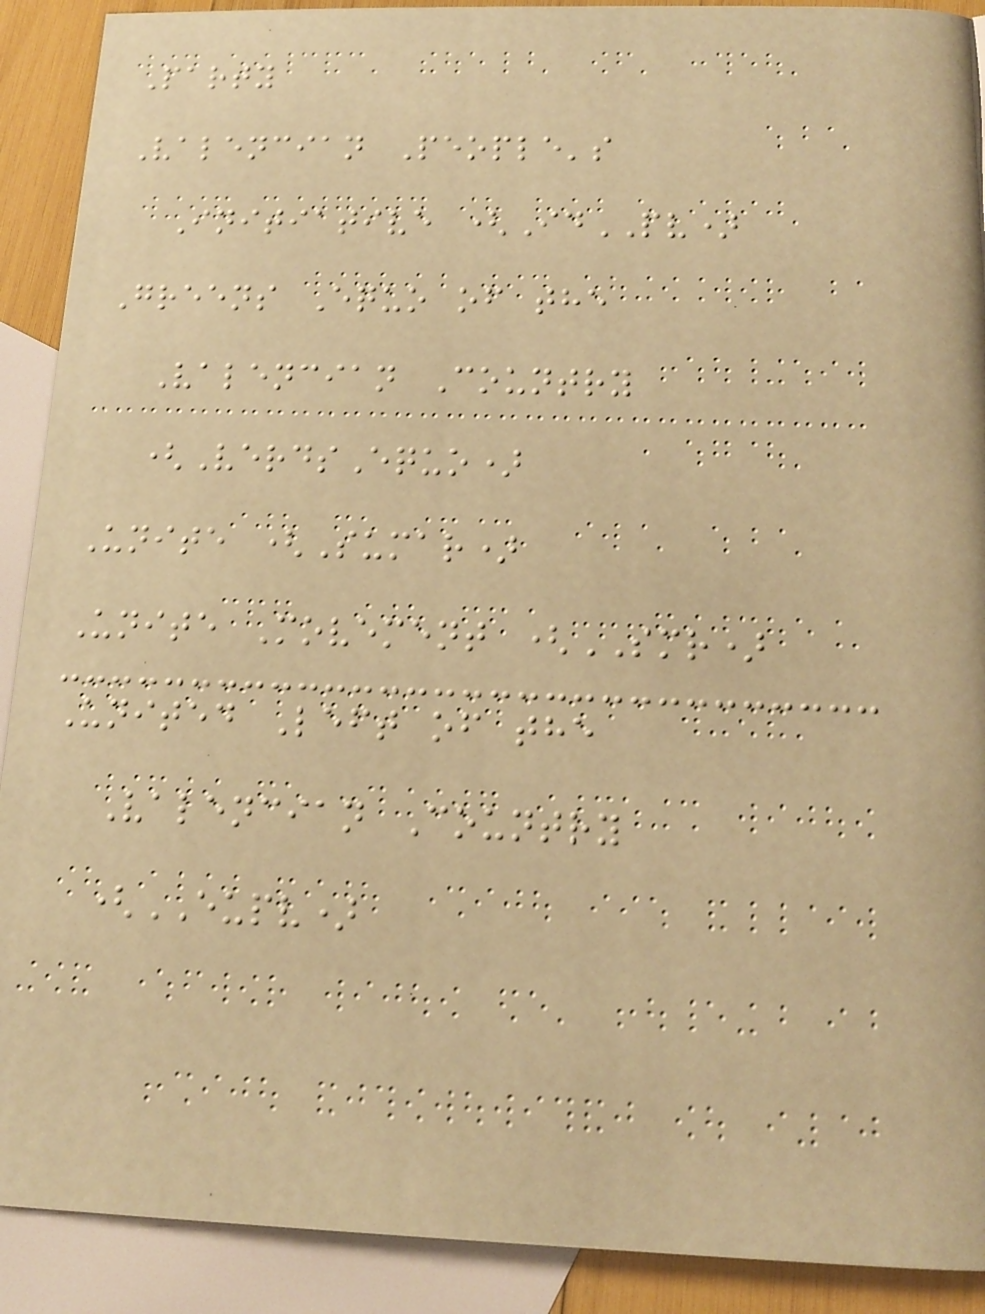Party
Valencian People's
Initiative (IdPV)
Greens Equo of the
Valencian Country
(VerdsEquo)
Unite (Sumar)
Unite Movement (SMR)
United Left of the
Valencian Country
(EUPV)
